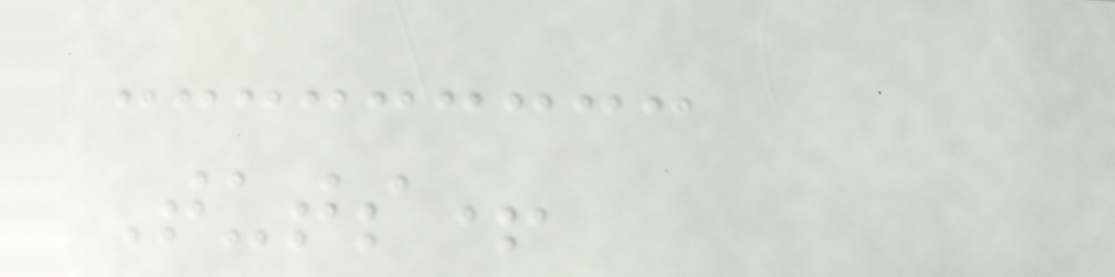Tuts+
